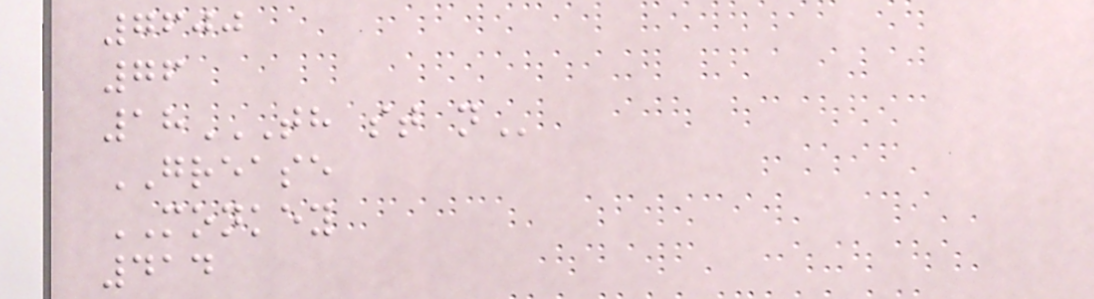7600
76
18TH ST N
GREASE
MONKEY
414
